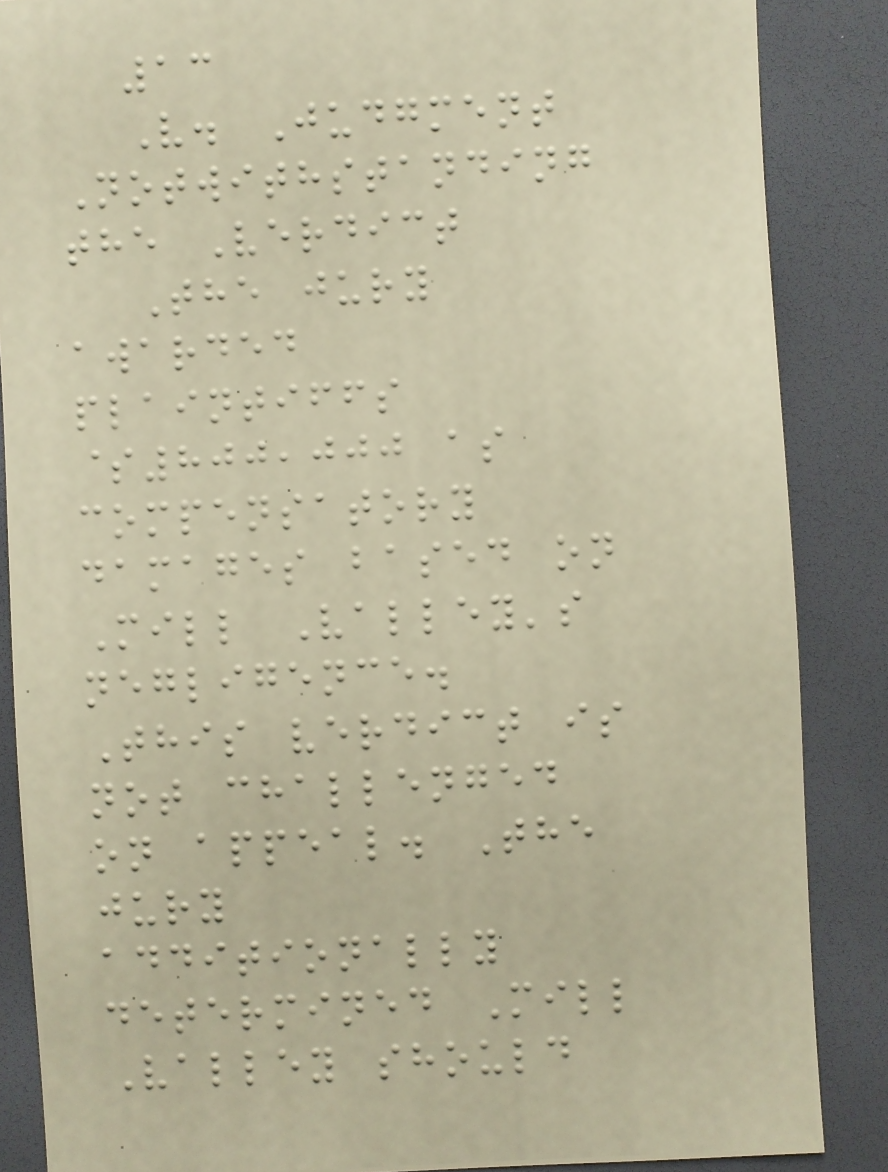13
V. Judgment
Notwithstanding
the Verdict
The jury
awarded
plaintiffs
$800,000 as
compensatory
damages based on
Mill Valley's
negligence.
This verdict is
not challenged
on appeal. The
jury
additionally
determined Mill
Valley should
